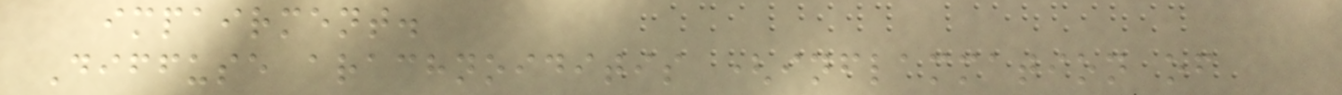impairment.
Diffuse arachnoiditis (inflammation of
